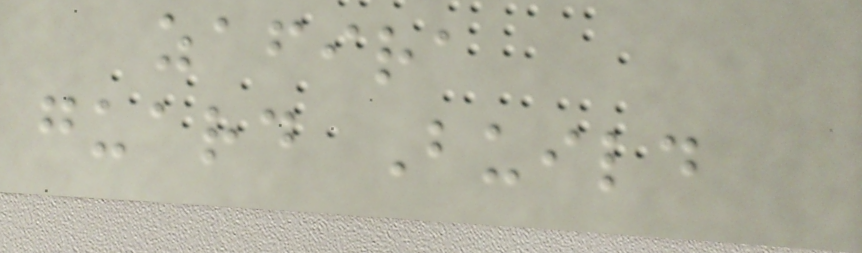zafira
guard Build
